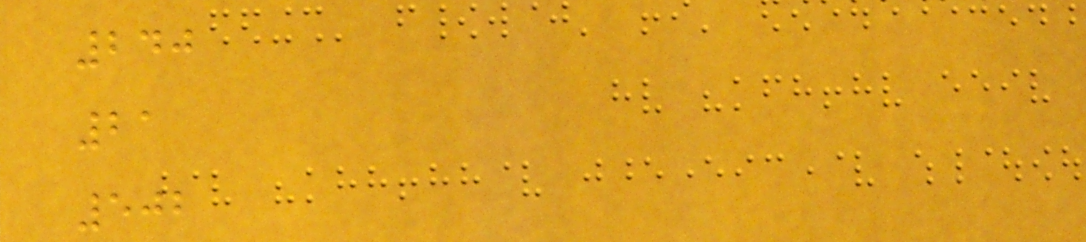240
21
502
